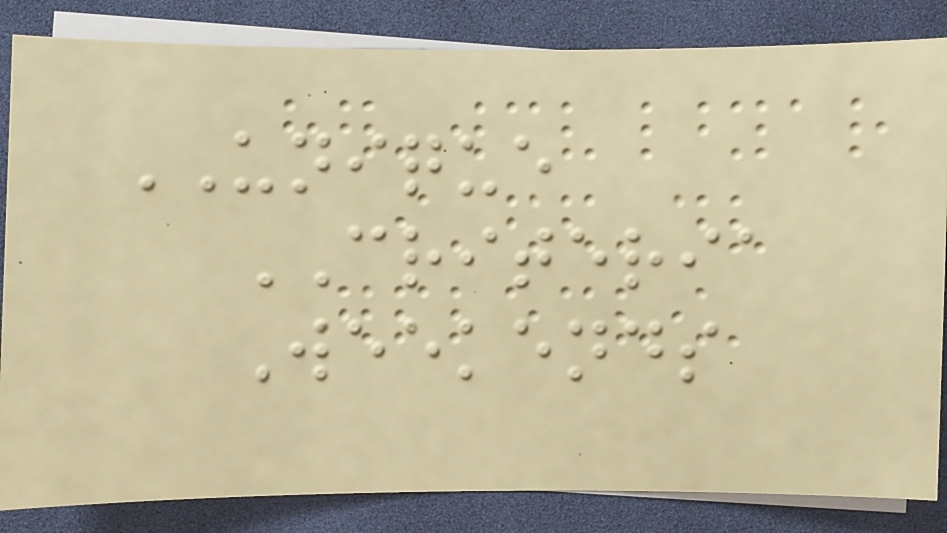UNIQUE
CRITERIA
Weekends
